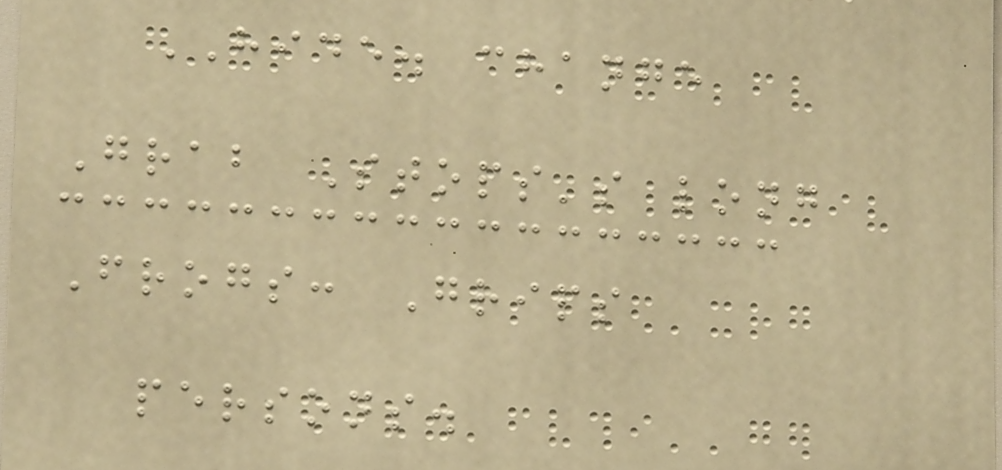HIDE. change
Grab Stops's long
Frogs: Grips
persons.
